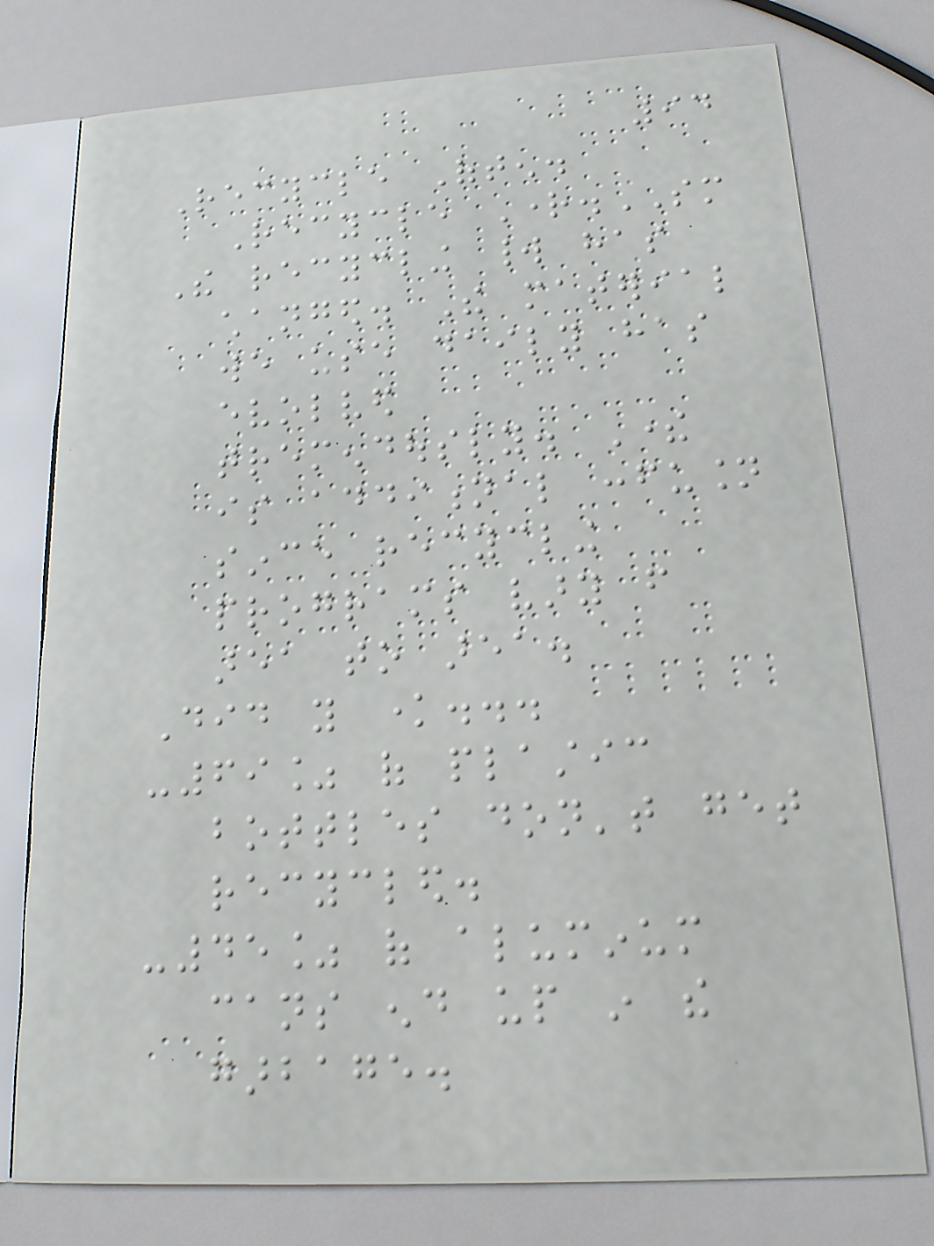94
Recycle Often.
Recycle Right.SM
The recycling world has
changed. The material
we use daily has
evolved
tremendously. There
is additional confusion
since recycling
programs vary from
area to area.
Did you know...
-69% of plastic
bottles don't get
recycled.
-45% of aluminum
cans end up in the
garbage.
